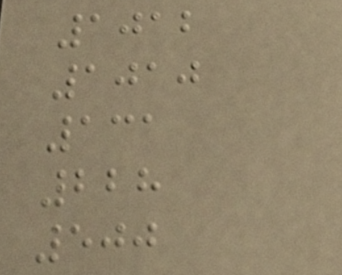1012
1010
131
228
500
